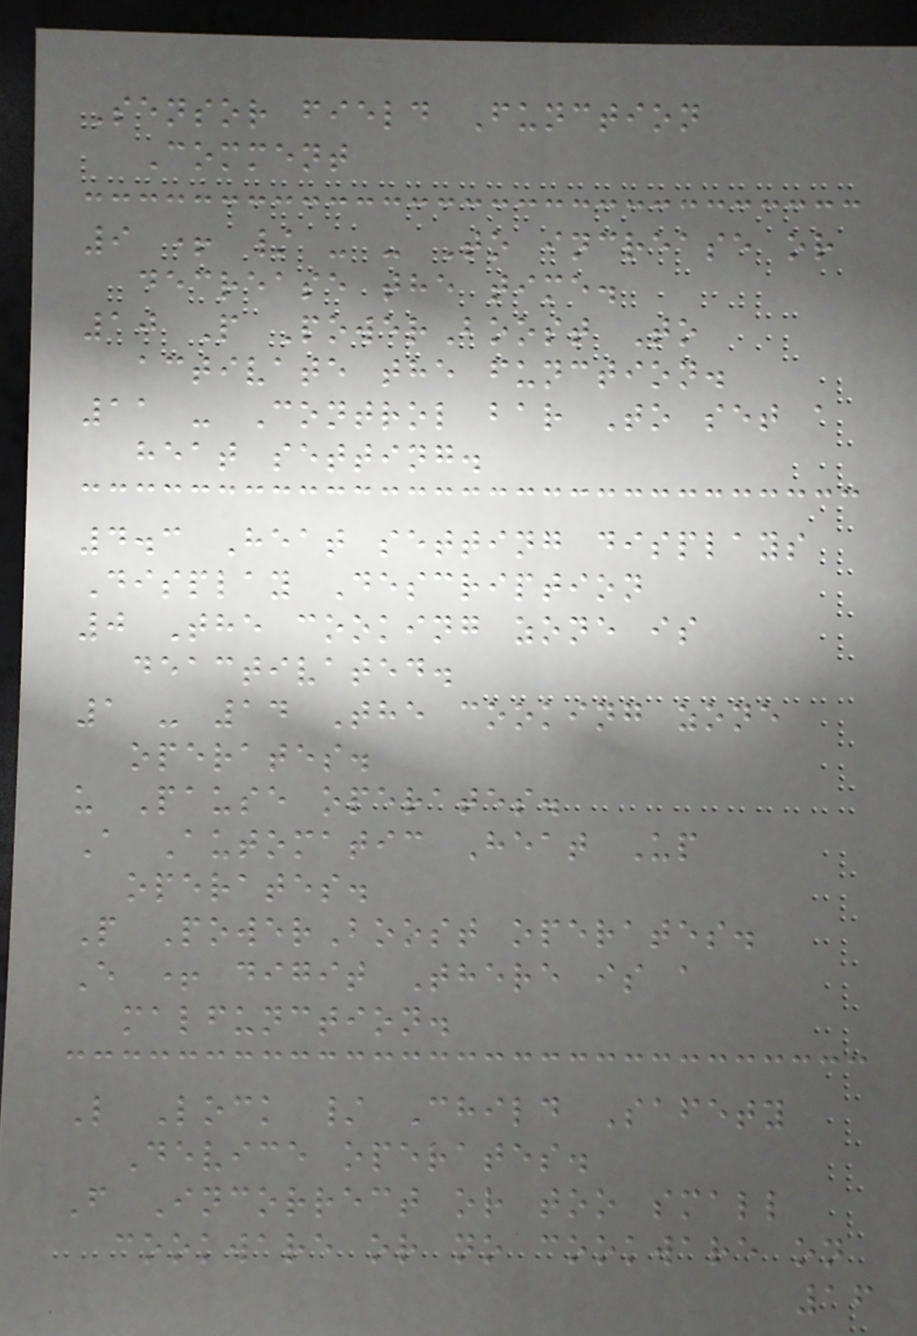Sensor field Function
Comment
9 + / - - To increase or
decrease the time.
10 P PowerBoost To
activate the function.
11 - Control bar To set a
heat setting.
4.3 Heat setting displays
Display Description
0 The cooking zone is
deactivated.
1 - 14 The cooking zone
operates.
u Pause operates.
A Automatic Heat Up
operates.
P PowerBoost operates.
E + digit There is a
malfunction.
L Lock / Child Safety
Device operates.
F Incorrect or too small
cookware or no cookware on
16
